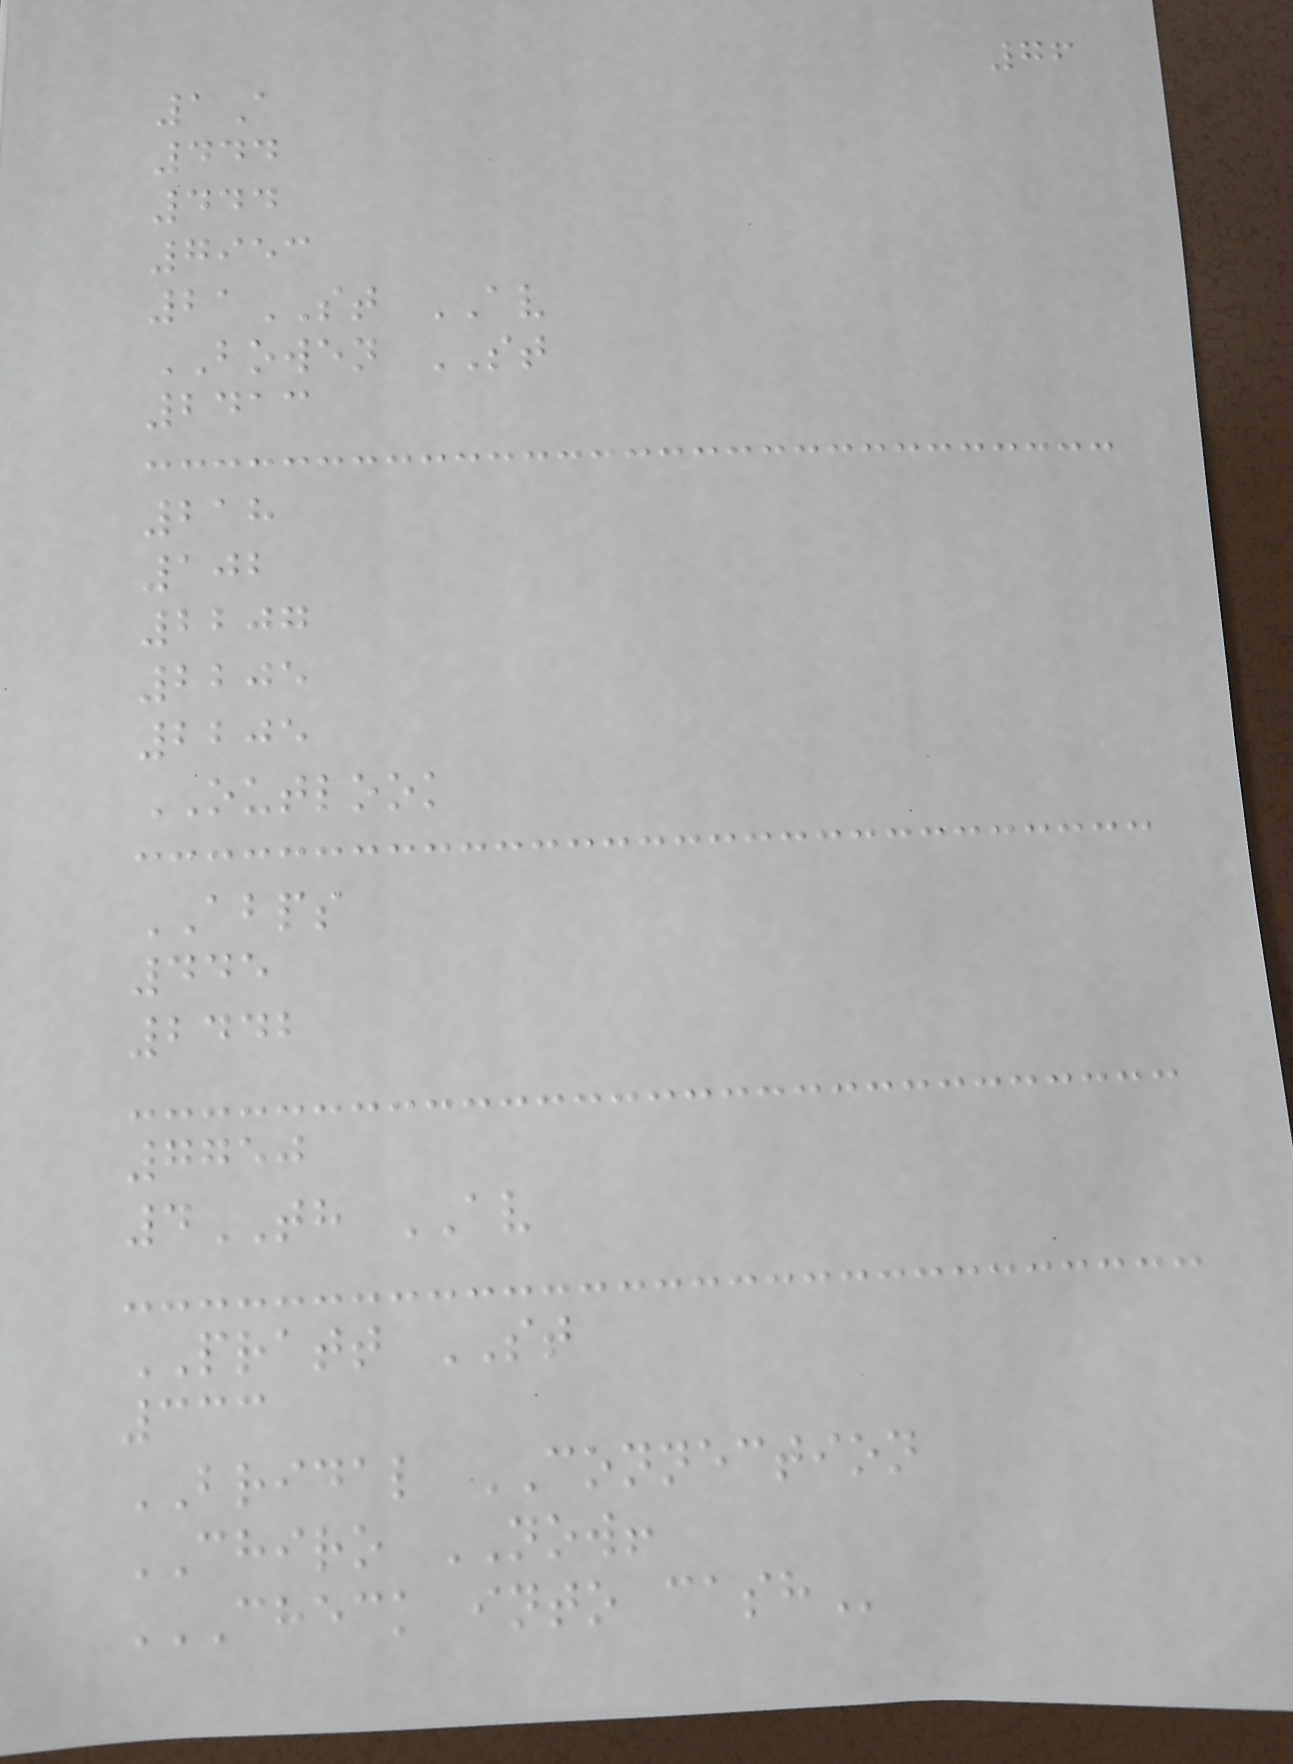76
1A
444
444
7953
21ST AV
BOWEN ST
2413
218
102
2207
2205
2205
OUTLOOK
ABPS
445
2442
7750
4TH AV
PRATT ST
333
BRIDAL CONNECTION
CHIRO NOW!
CHECK INTO CASH
